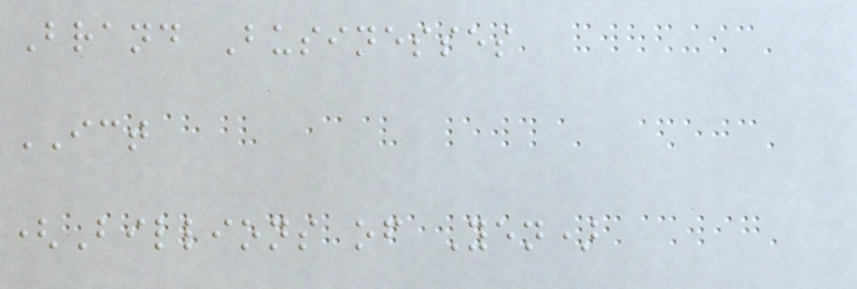Brand Businesses
ICT
(Billions of Yen)
